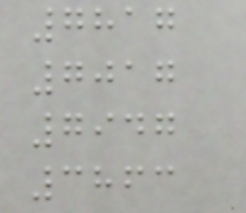7817
7017
7947
3863
